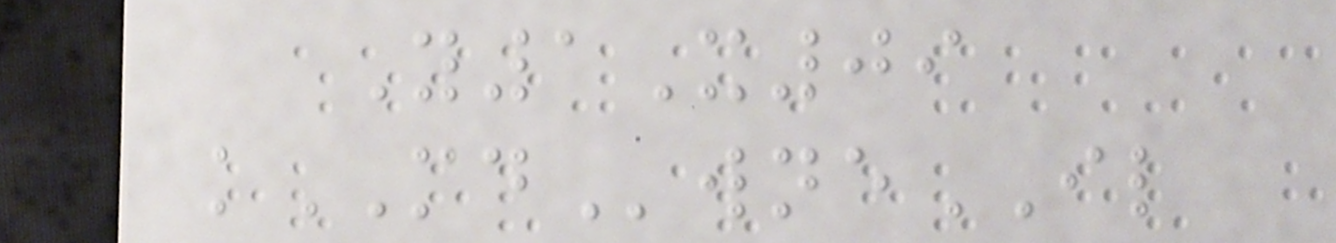Y1X09
kMDwneIL
